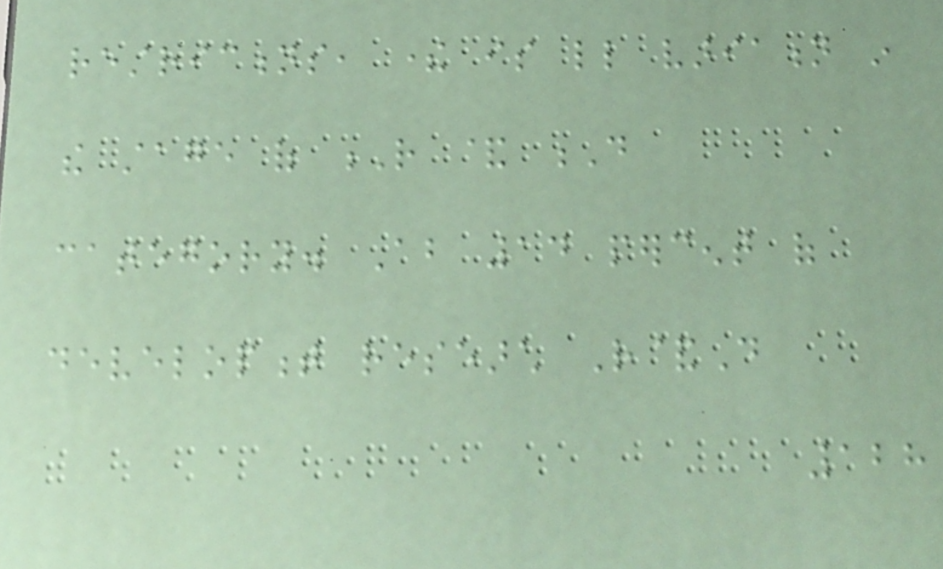restrictions, there is little variation in
the stage of R & D
category. About 14 percent of
development research R&D
128
